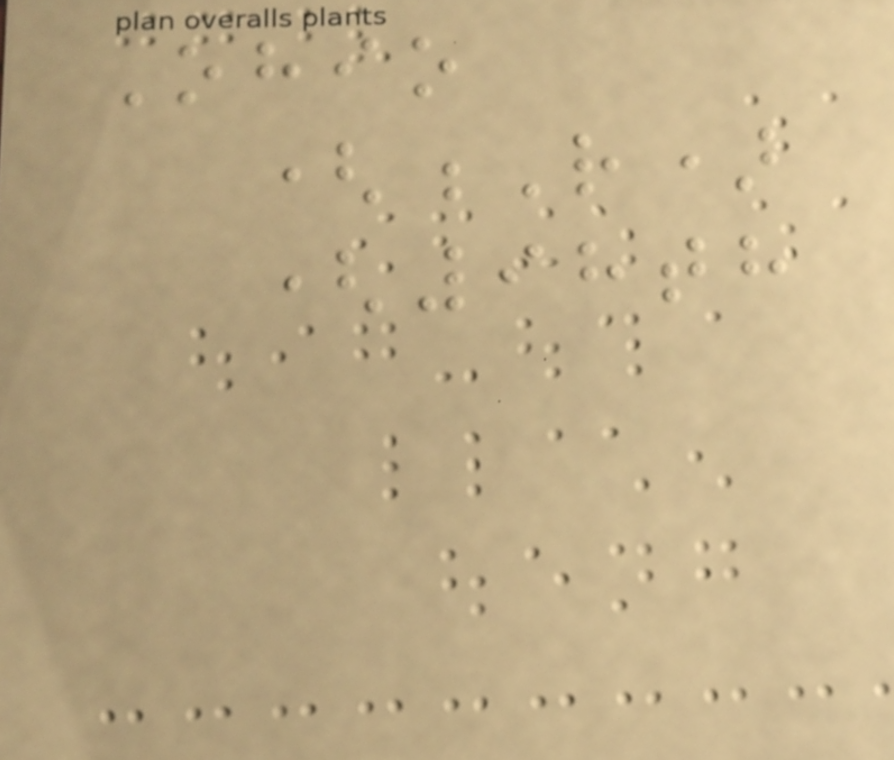Ohio
(R)
(98th
